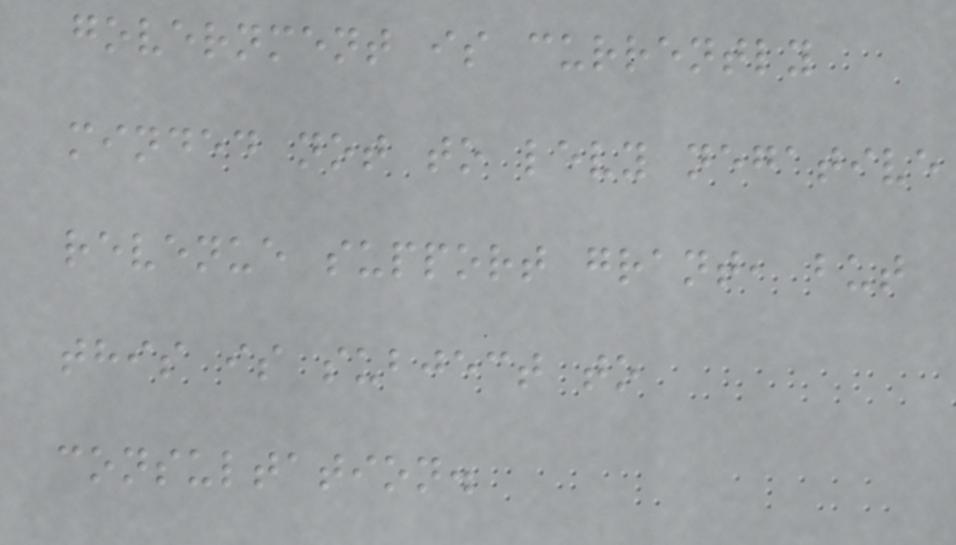government is currently
minded not to levy negative
revenue support grant, but
this is subject to
consultation.
